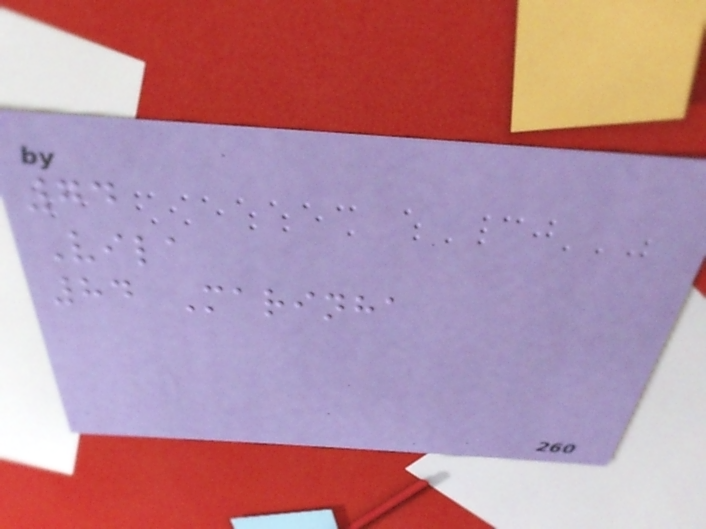74
Vila
84 Marinha
